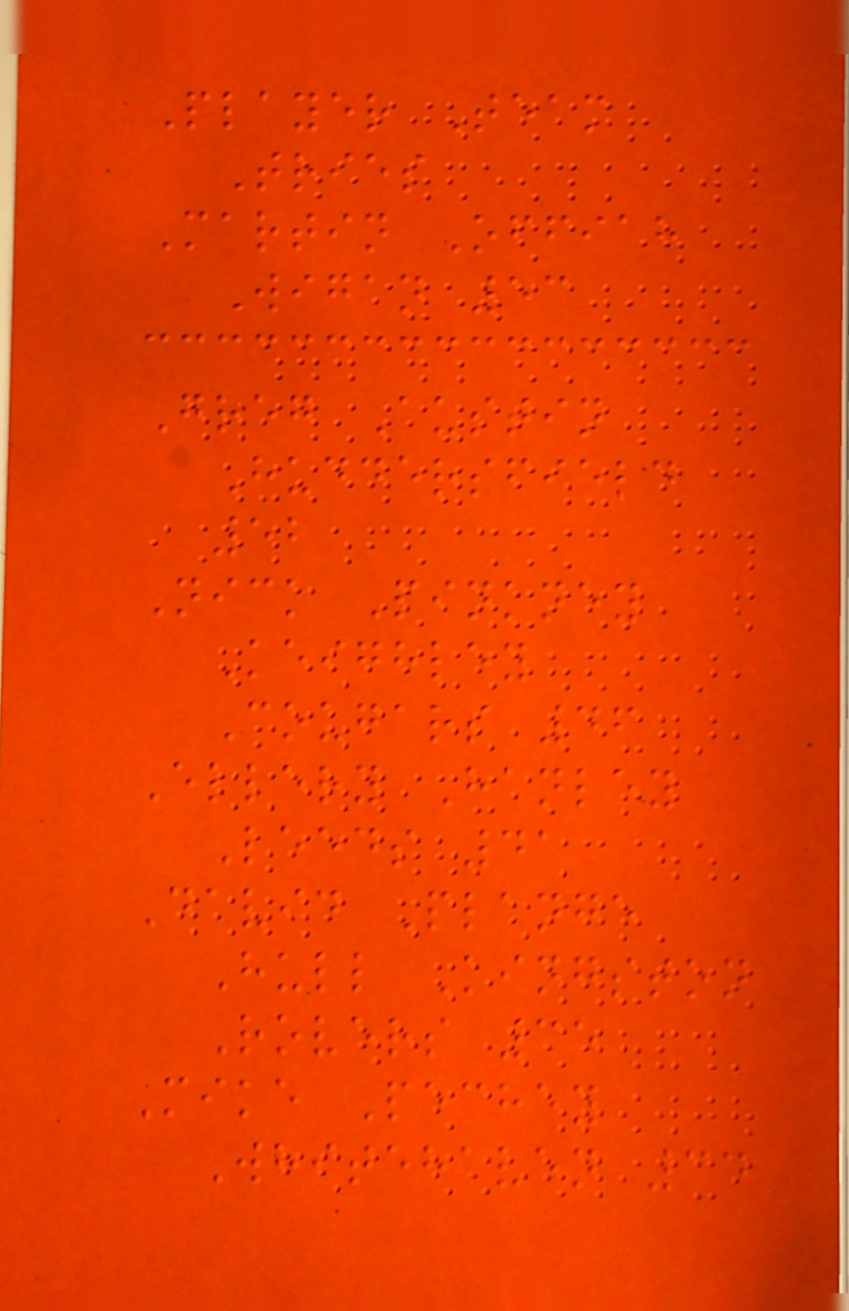Player Team
Tries
Martin Offiah
Wigan 53
Greg Austin
Huddersfield
52
Nick Pinkney
Keighley
Cougars 46
Ellery Hanley
Leeds 41
David Plange
Hull Kingston
Rovers 35
Mike Pechey
Whitehaven 34
